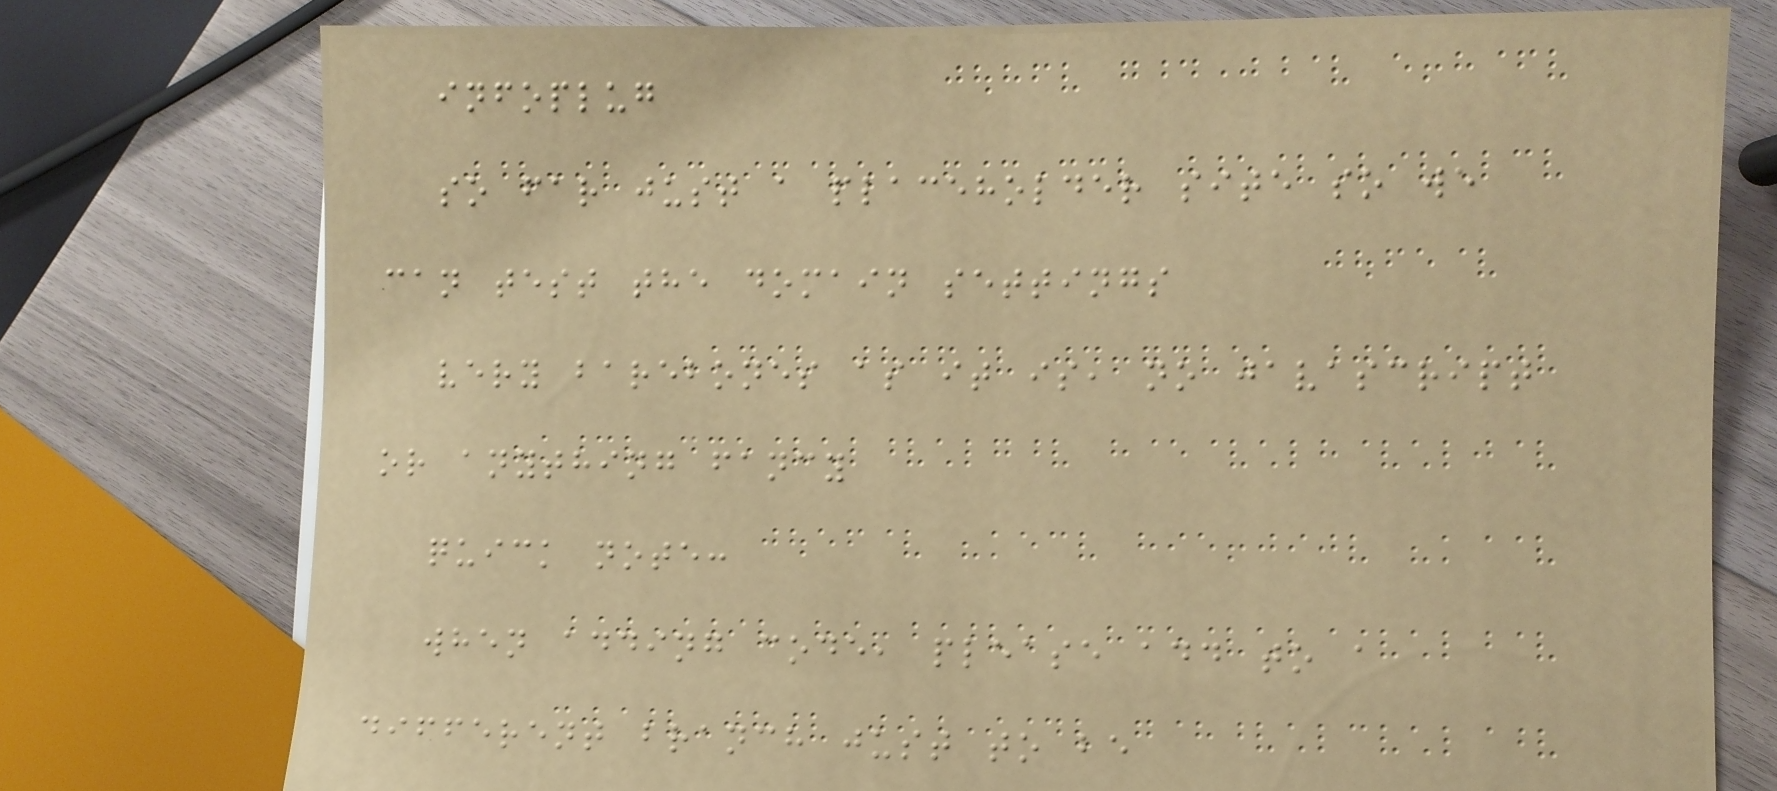infoplug
so far just a placeholder site so we
can test the domain settings
very barebones as it is, no javascript
or anything fancy
quick note:
when adding code, please add to a
different branch just to be
